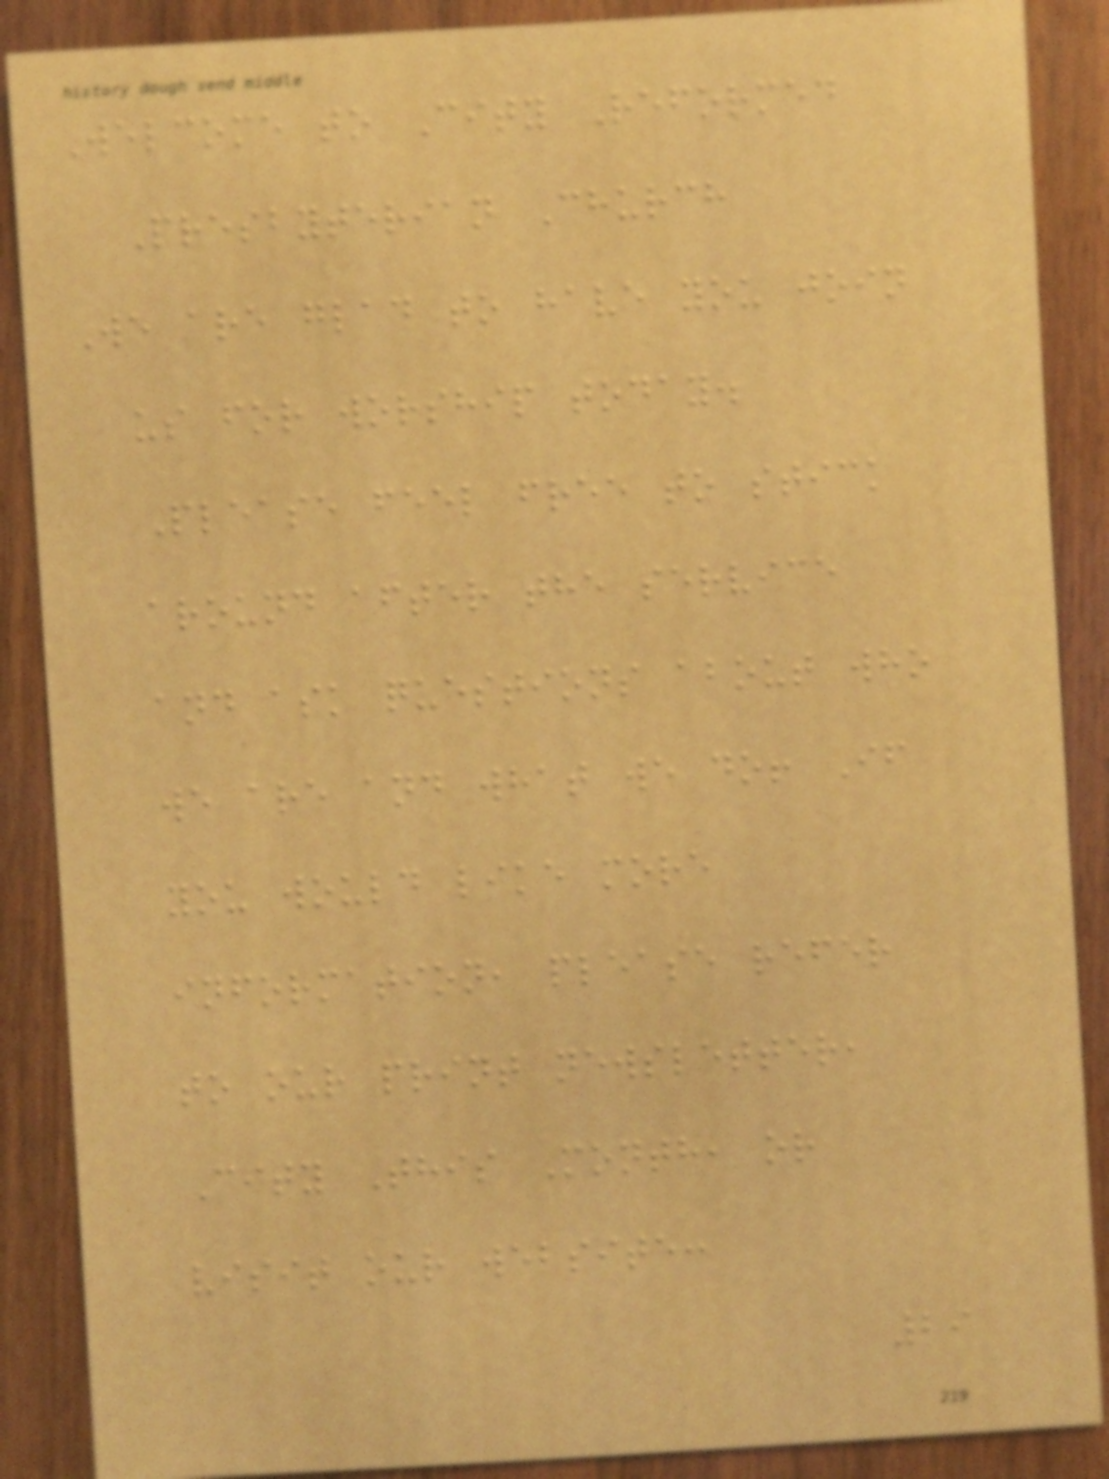Welcome to City Reformed
Presbyterian Church
We are glad to have you join
us for worship today.
Please feel free to stick
around after the service
and ask questions about who
we are and what we do! If
you would like more
information, please refer
to our print newsletter,
City This Month, or
visit our website:
29
